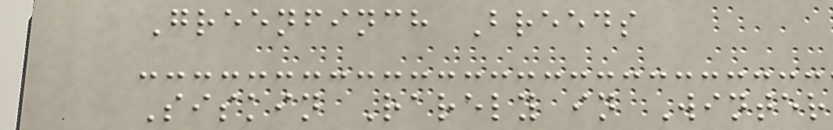Greenfinch Breeds
Siskin Rarely in Winter
